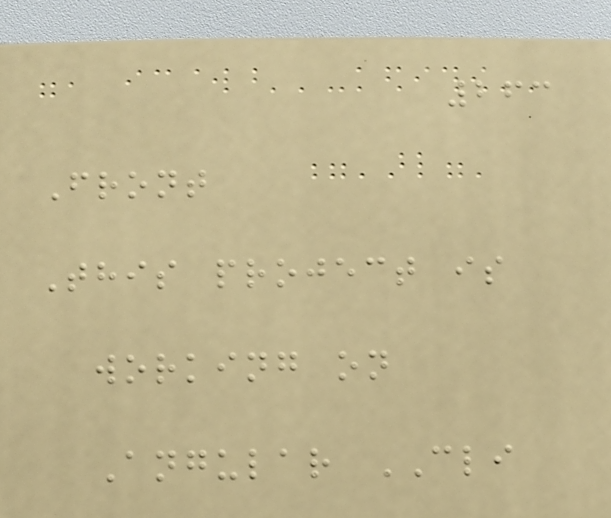263
Front
This project is
working on
Angular CLI
